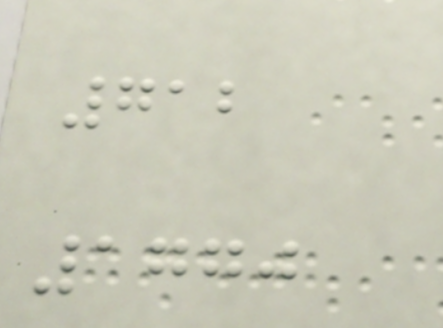712
1770
